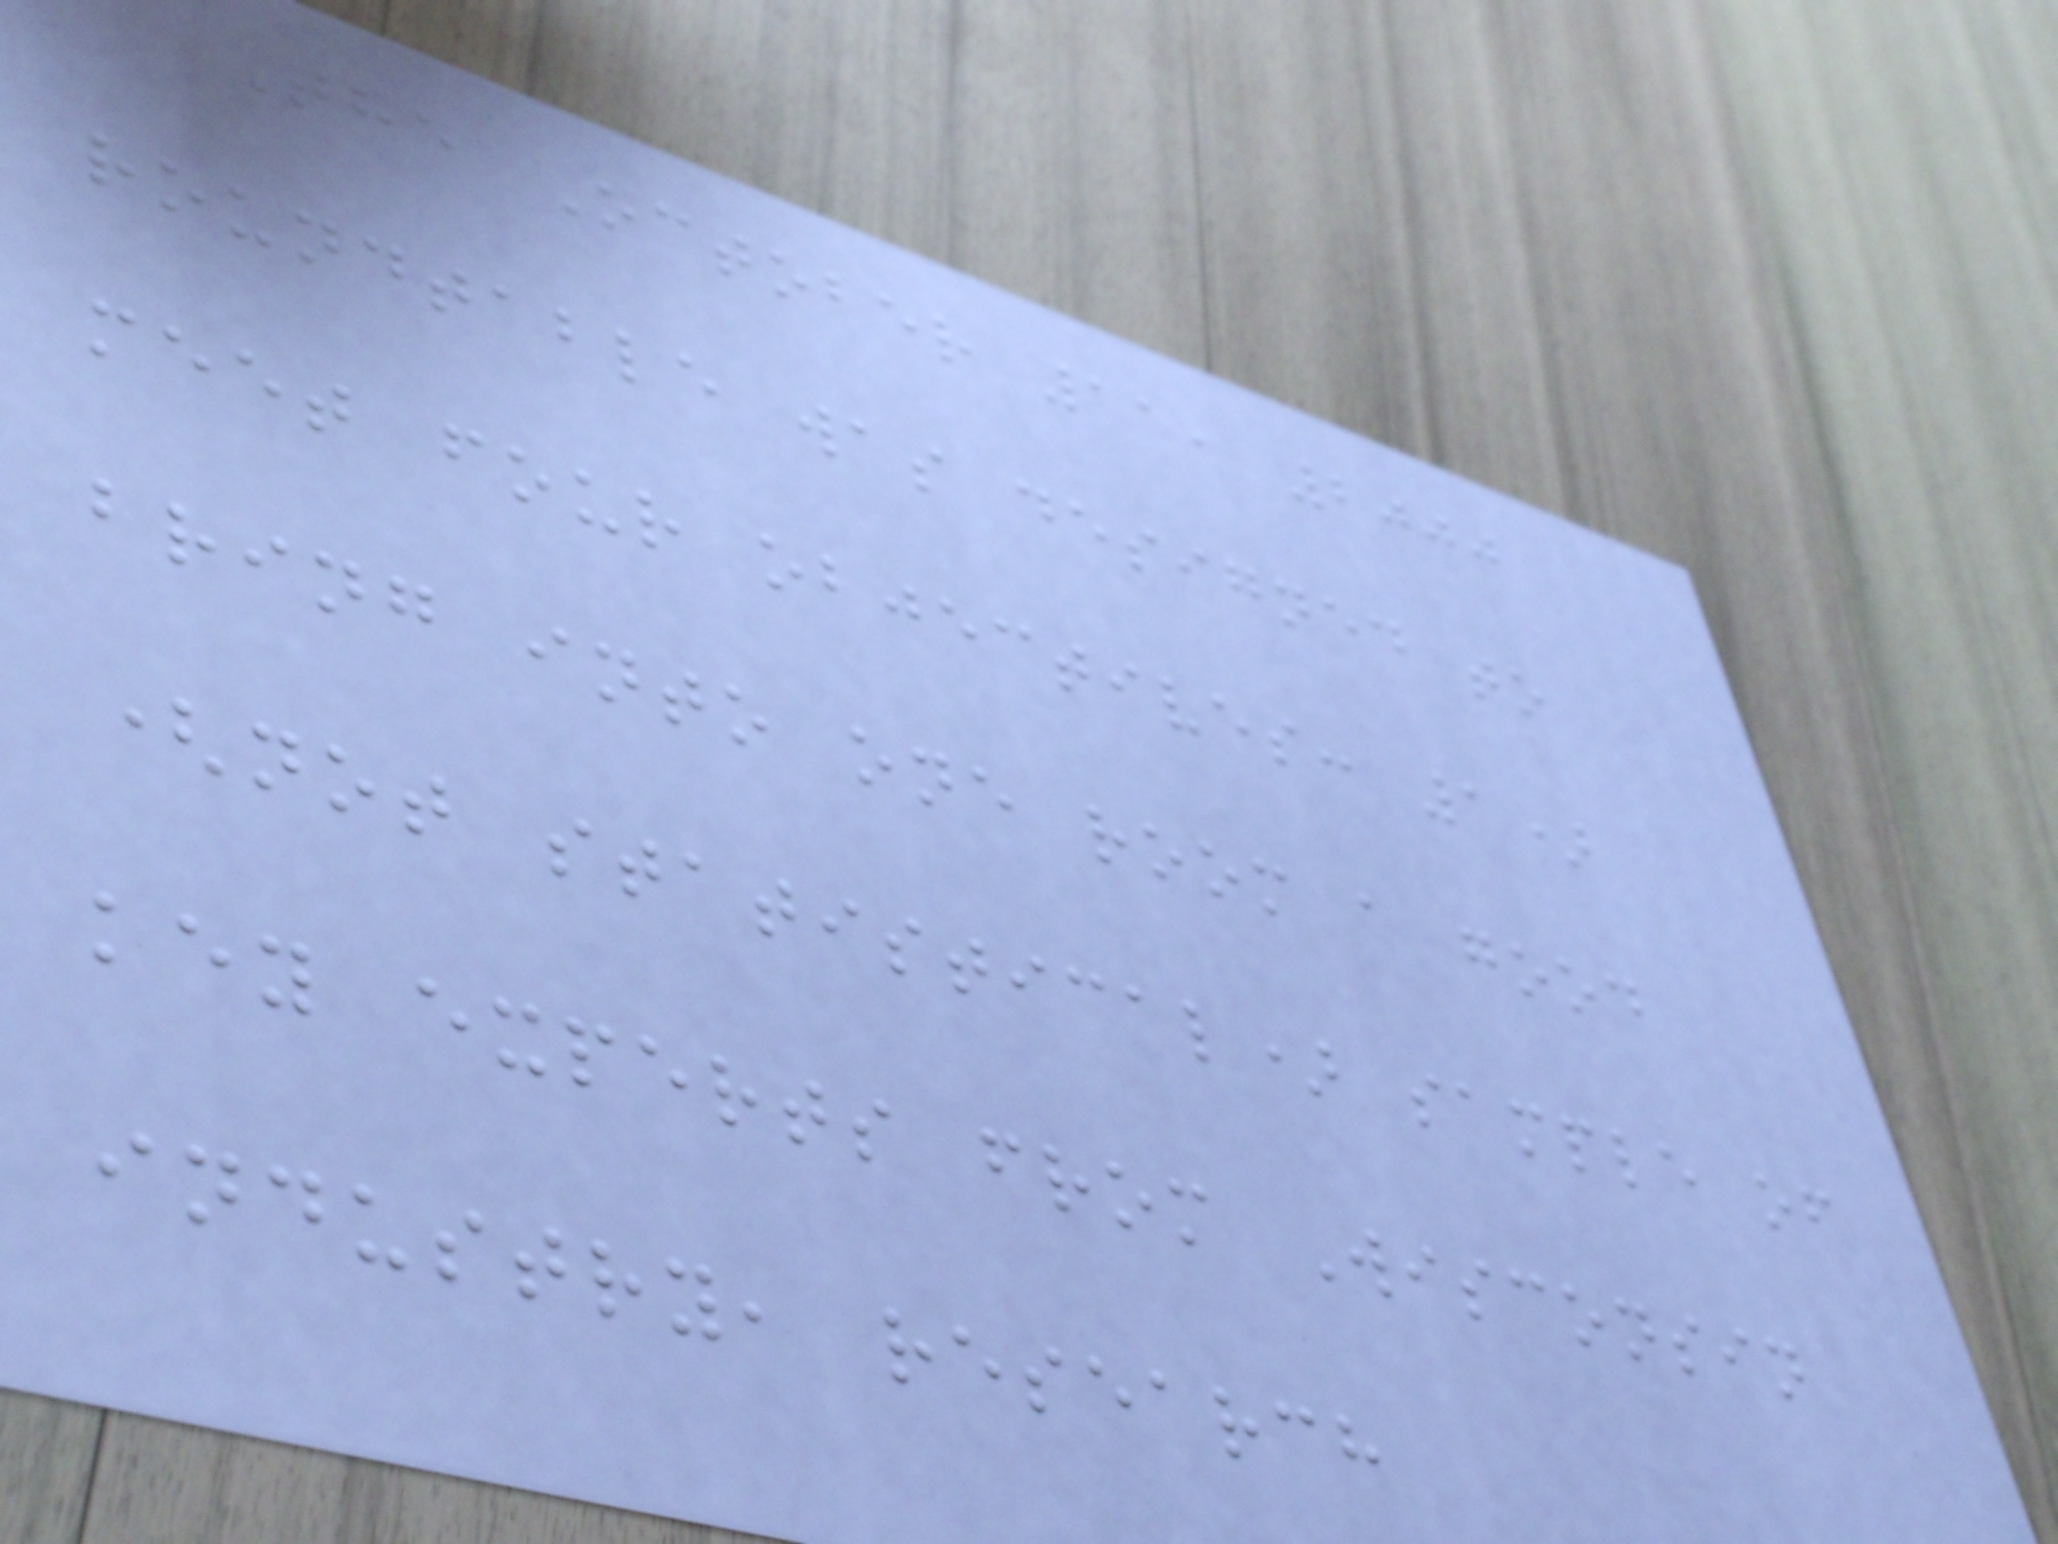The October 11, 2000
roundtable was designed to
meet four objectives: 1)
bring into one room a good
(not statistical) sample of
key experts from Wisconsin
industry, research
